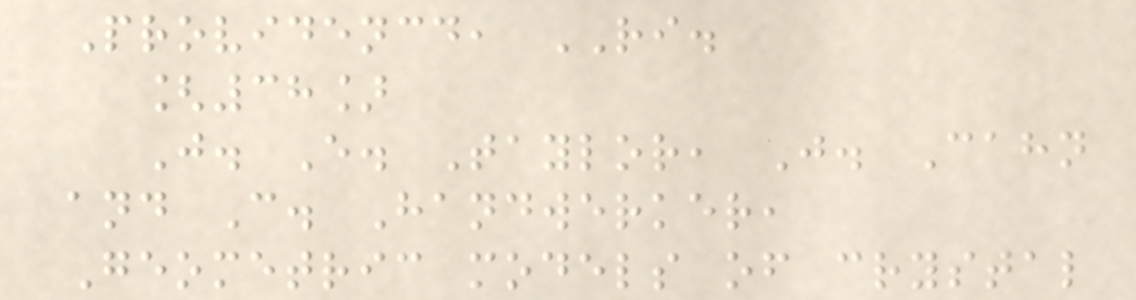Providencd, RI.
[38]
J. E. Taylor, J. Cahn
and C. Handwerker,
Geometric models of crystal
